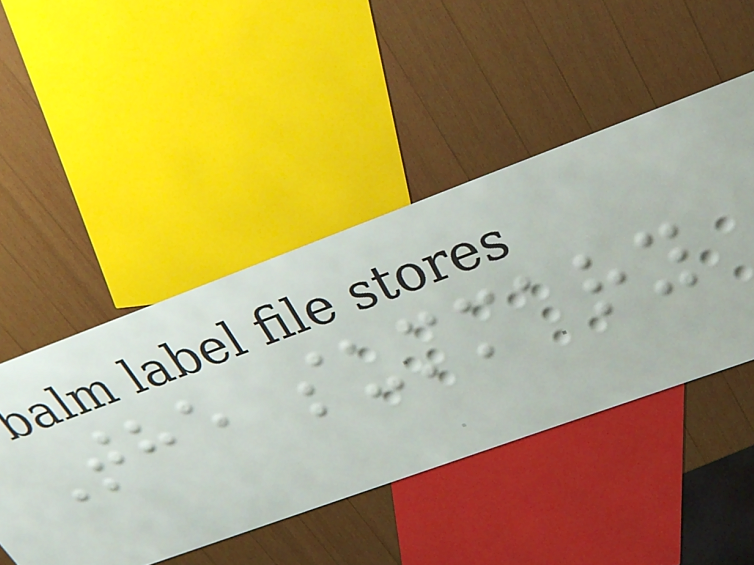The summary
